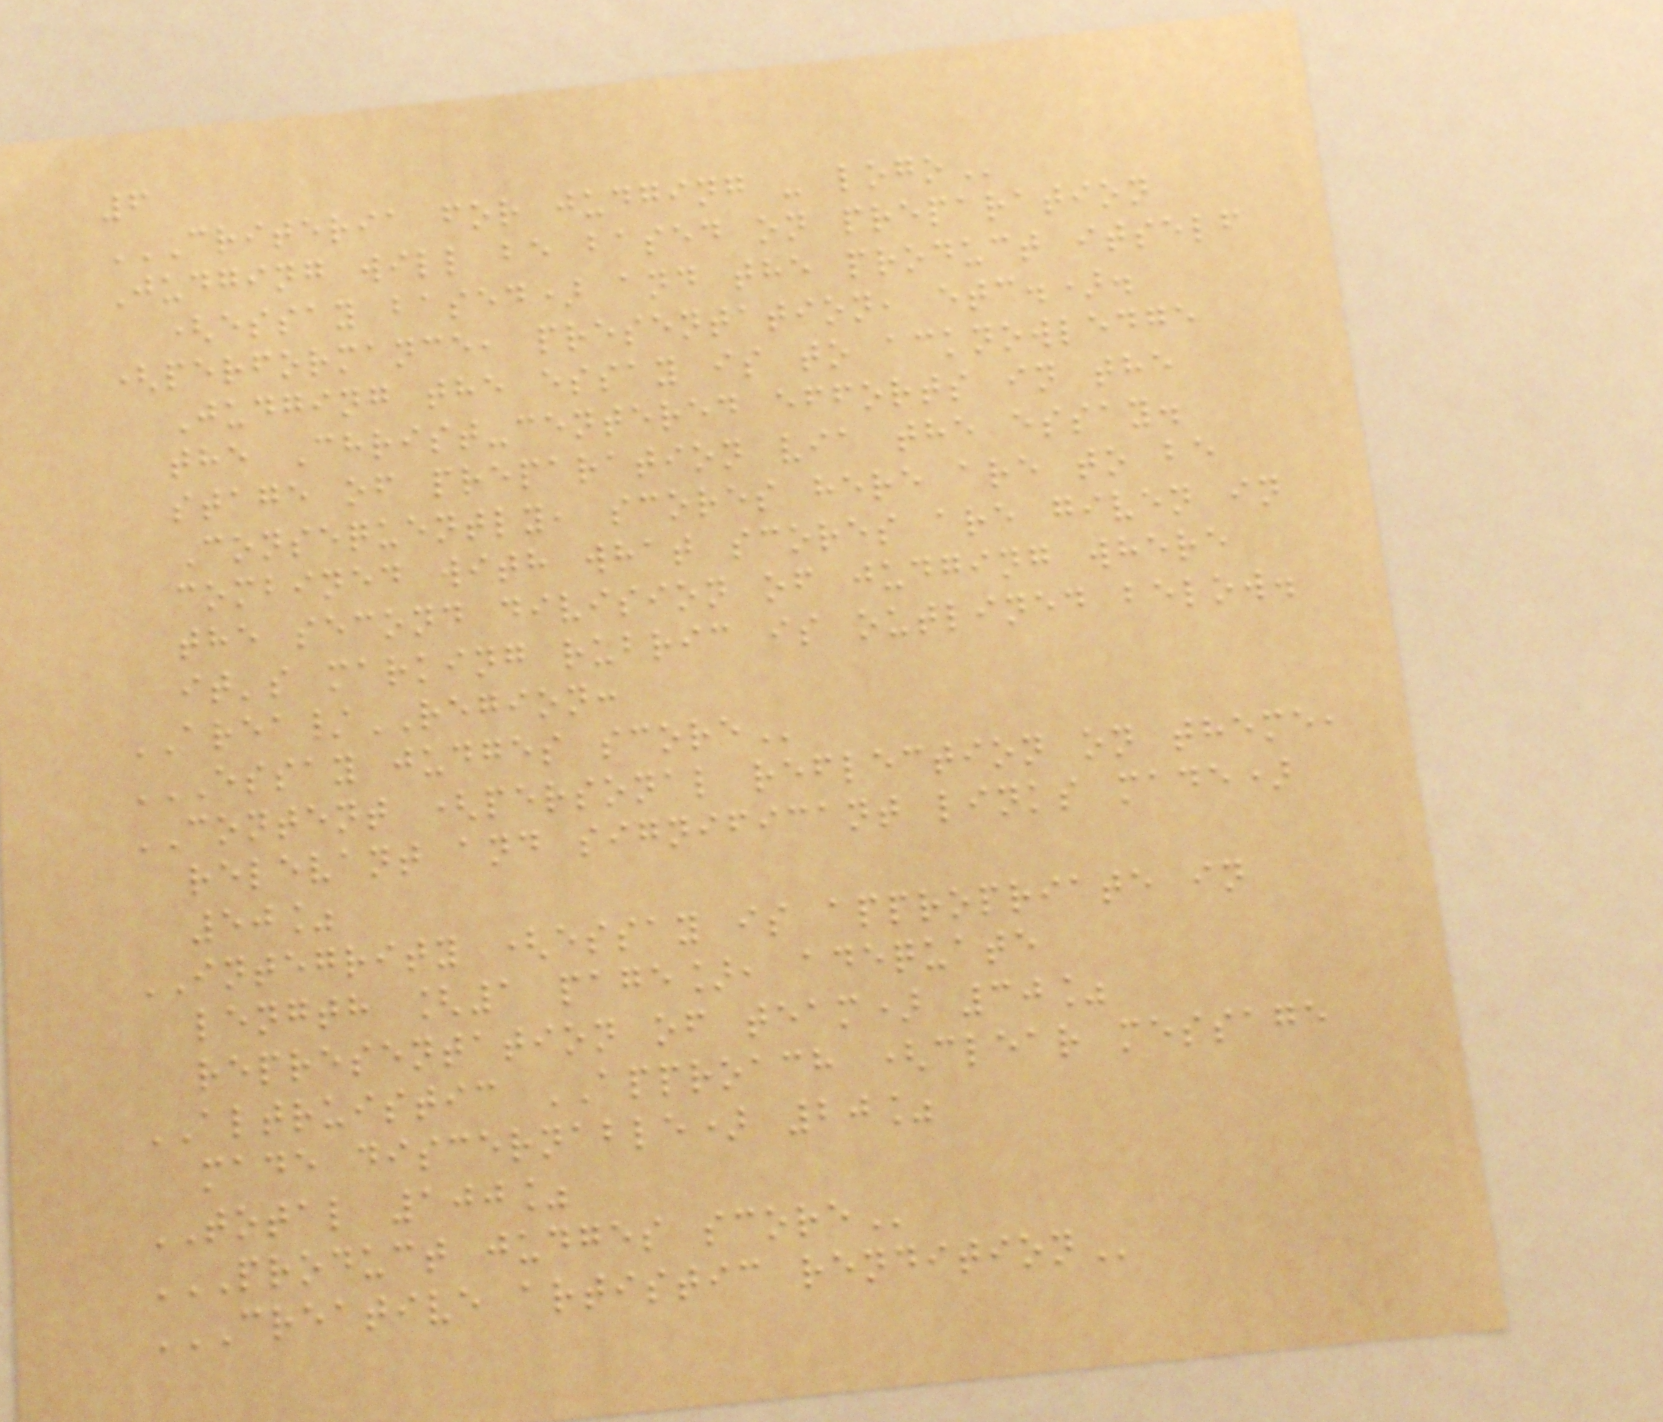6
CRITERIA FOR JUDGING - LOGO
Judging will be based on preparation
(essay based) and the product itself
(performance, presentation, etc.).
Judging the essay is to acknowledge
the Christ-centered efforts in the
stage of preparation via the essay.
Consequently, scores here are to be
combined with what scores are given in
the second division of judging where
it's marking rubric is outlined below.
AREA/REGION:
ESSAY JUDGES SCORE
CONTENT (personal reflection on theme,
relevant and significant links made)
50%
INTEGRITY (essay is appropriate in
length [1 page], adequate
representation of team) 30%
ALTRUISTIC APPROACH (clear message
made discernable) 20%
TOTAL 100%
PRODUCT JUDGES SCORE
CREATIVE ARTISTIC RENDITION
